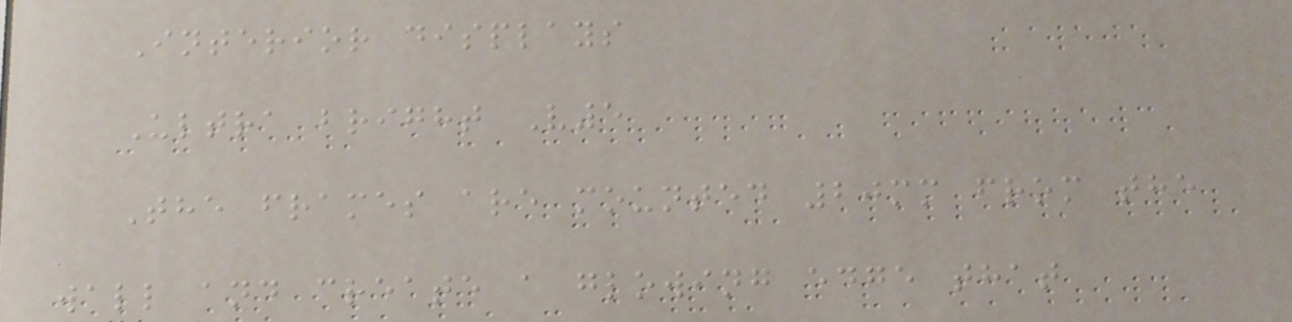Interior displays
Ultra bright V5
The frames are mounted 20mm from the
wall and create a glowing edge that
